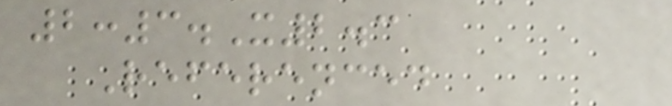2:3.X2.3
Referenced
